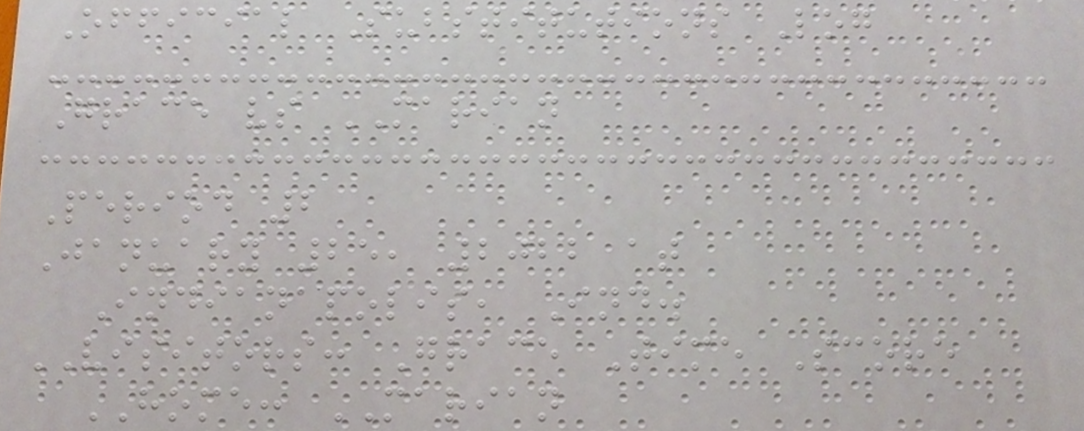Official Substitutions Log
Grace vs MARIAN
Period 2
January 25, 2022 at
Indianapolis, Ind.
VISITORS: Grace Time Score
HOME: MARIAN
